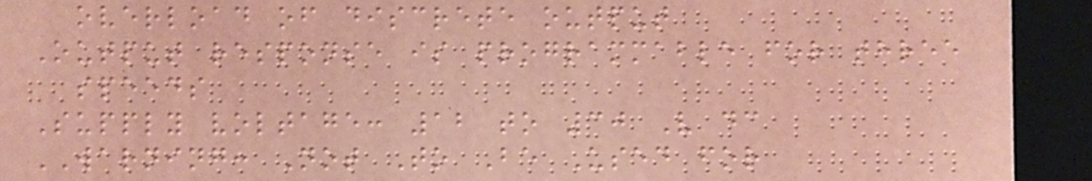overload of discrete output
Output response is programmable for three
speeds
Supply voltage: 12 to 30 V dc
WARNING: Not To Be Used for
